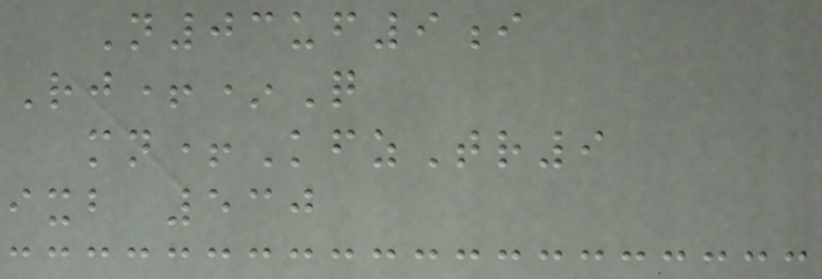N03uf9i
Rj+*Q
mn+KfzTr9
ixb 530
